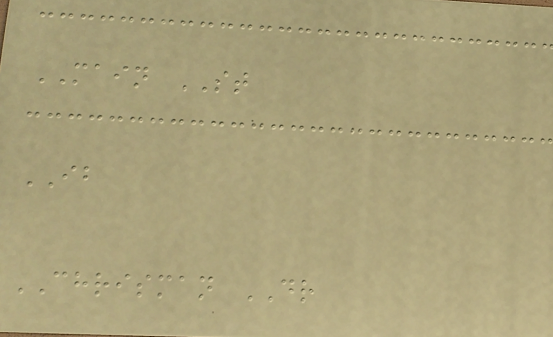MAIN ST
IB
CHRISMAN DR
